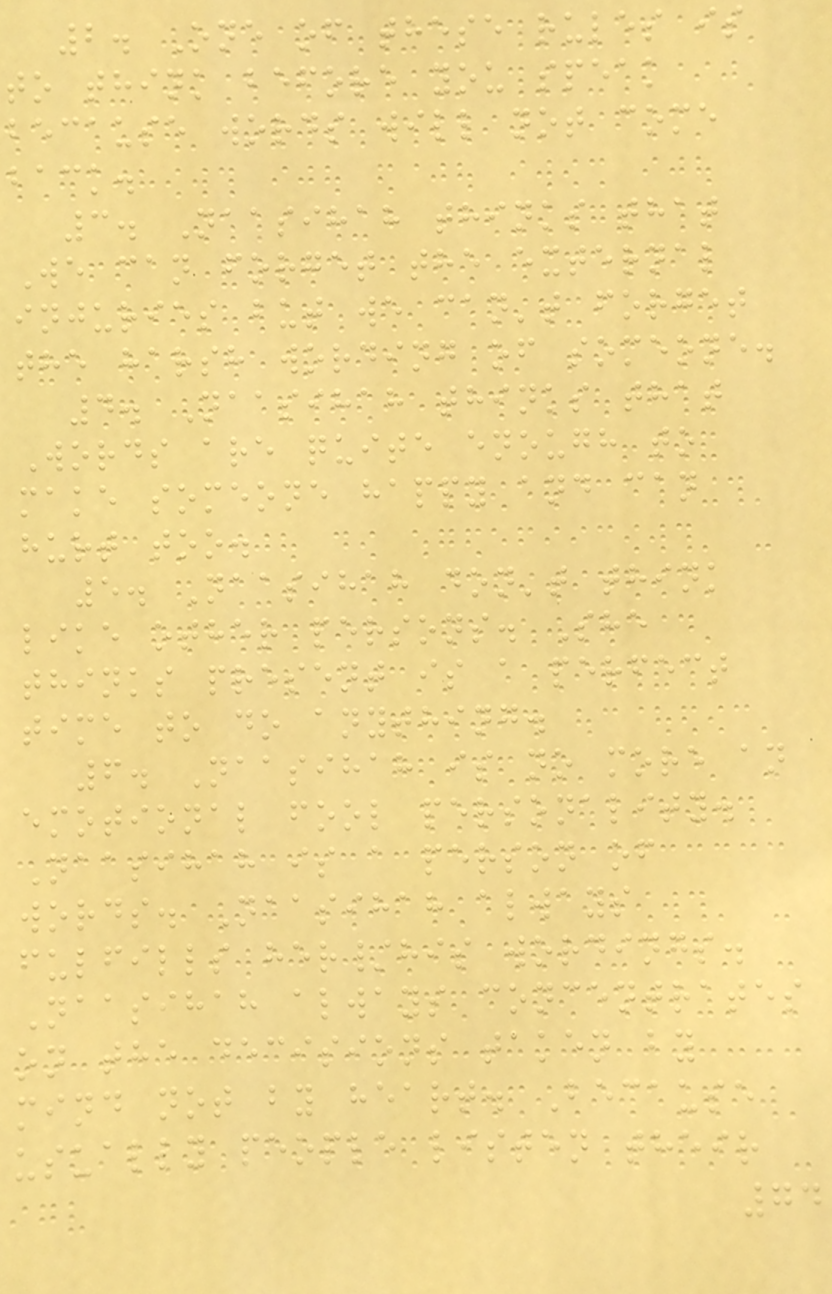2. One of these rules is
to think before you speak
because words will not come
back.
3. Naasihah thinks that
We can forget the external
injuries but we can't forget
the harsh wording of someone.
4. Naasihah thinks that
Words are quite enough to
make someone happy and can
hurt too.
5. Naasihah don't think
like other persons. She
thinks present is a perfect
time to do anything.
6. Naasihah is no more an
emotional fool personality.
Naasihah is a person of
words. Naasihah always
fulfills her/his wordings.
Naasihah always concentrates
on the decisions taken by
mind not by heart. Because
usually people listen their
74
